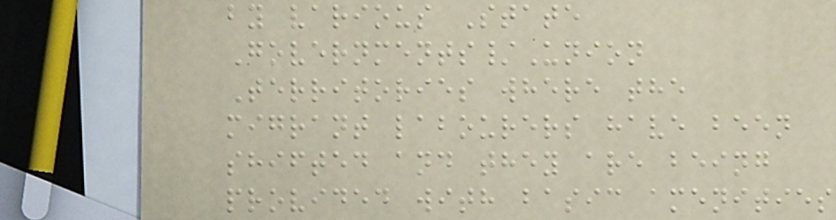by various State
Governments/Union
Territories where the
migrant labourers have been
shifted and they are being
provided with basic amenities
